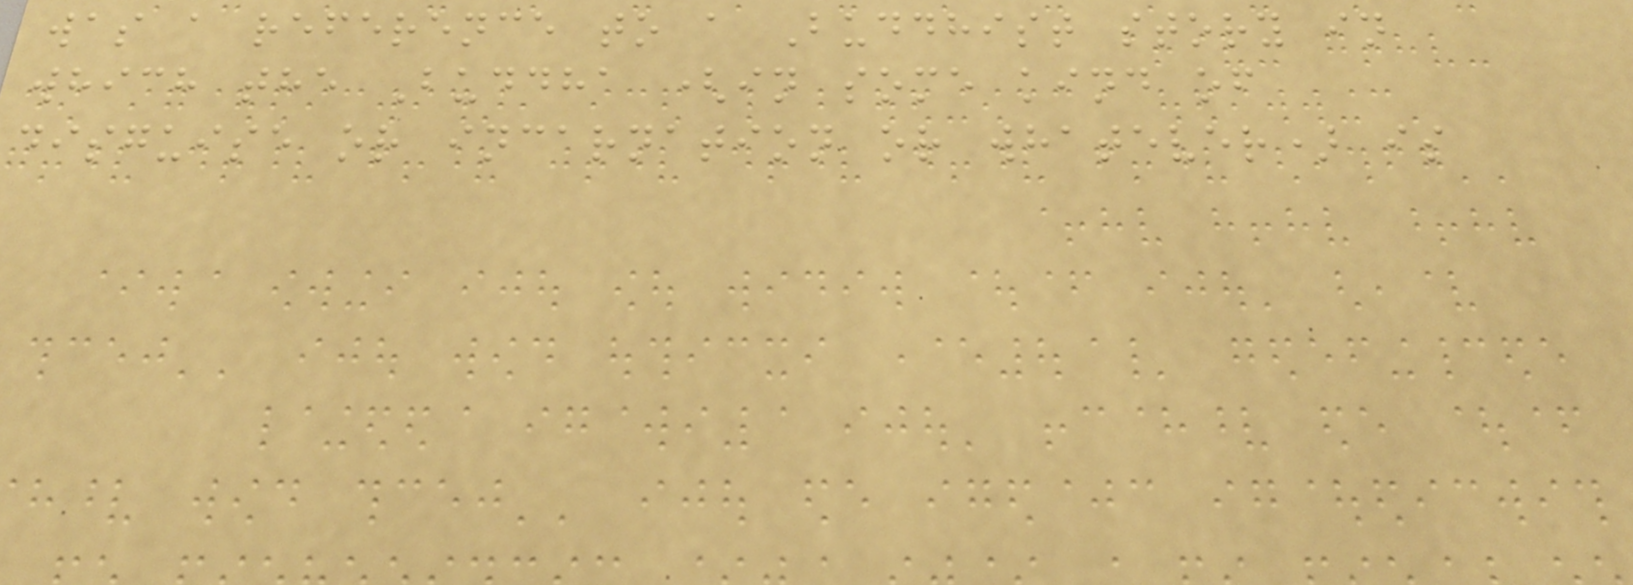was a reference to a Buddhist story in
which the Buddha (in some kind of
disguise or incarnation or whatever) is
